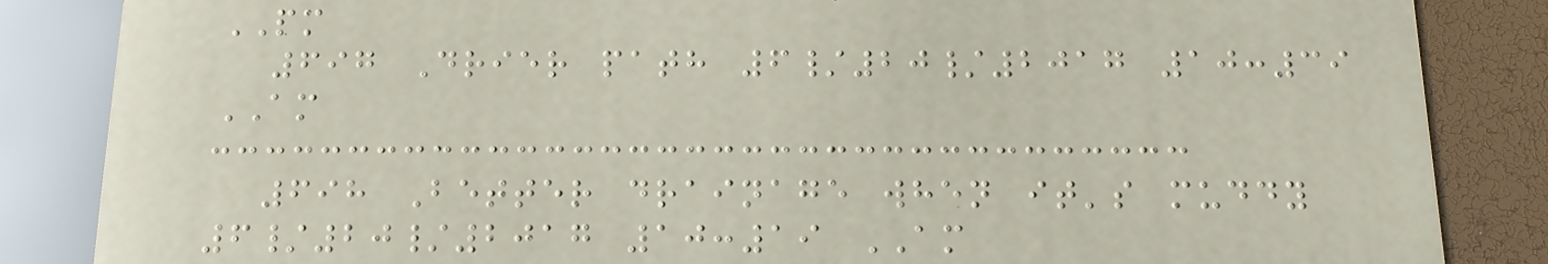PM
697 Drier path 6/20/2017 10:39
AM
698 Better drainage when it's muddy
6/20/2017 10:19 AM
